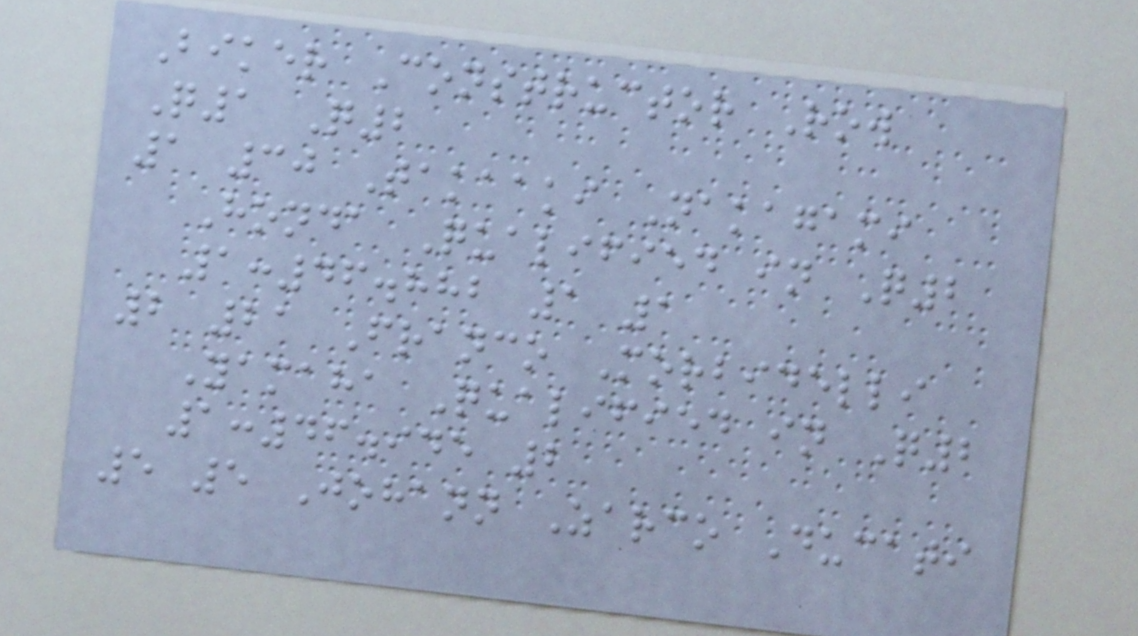Biker Constructor Row
Q1 Q2
1 30 Takaaki Nakagami
Honda Qualified in Q2
1:46.882 1 1
2 21 Franco Morbidelli
Yamaha Qualified in Q2
1:46.945 2
5 5 Johann Zarco Ducati
